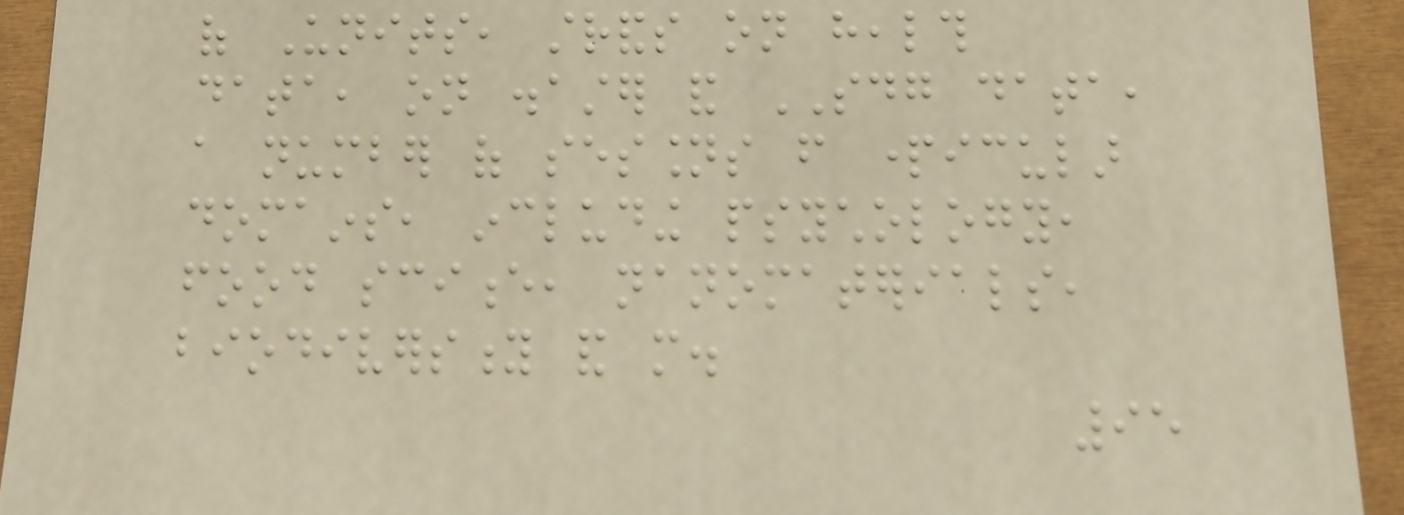of Units, strands on health
data, on disaster and SDG data,
a number of sessions from particular
domains, including psychology,
food science, nanomaterials,
biodiversity and more.
95
